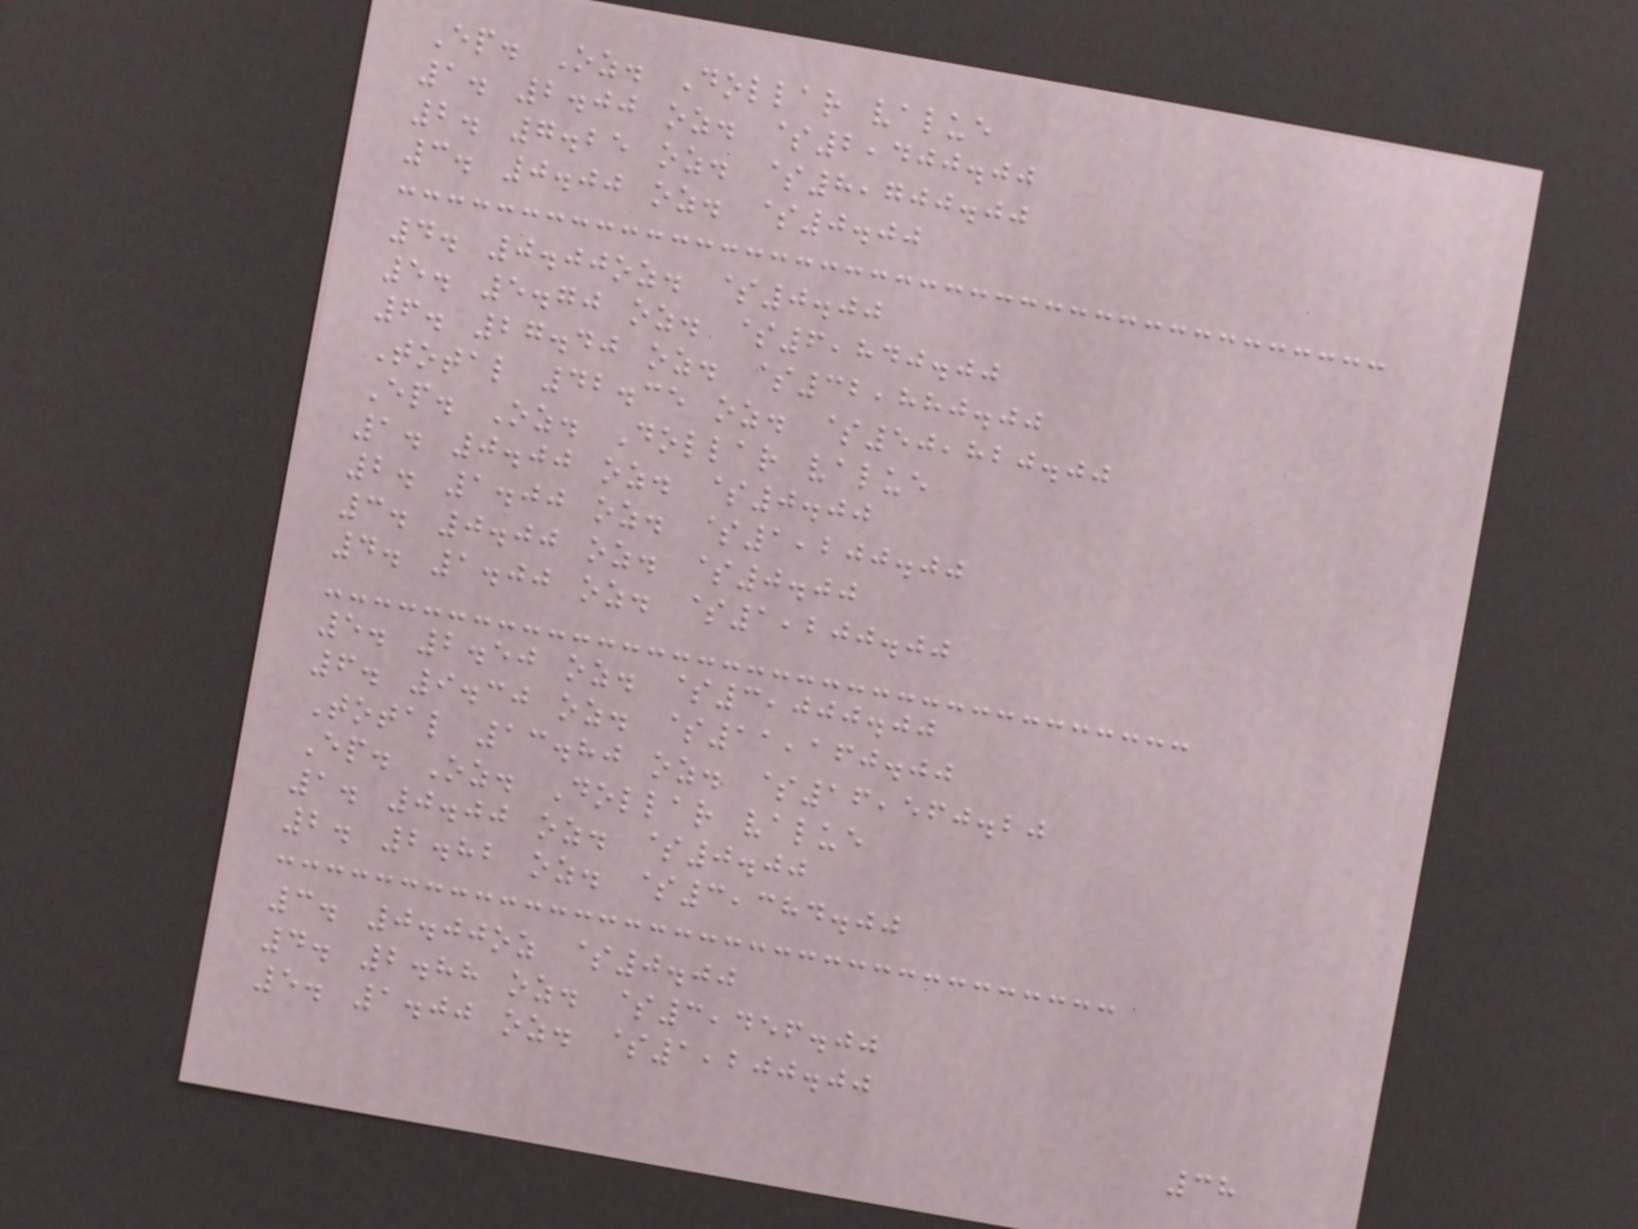Ep. Oz. Dollar value
1. 2.00 oz. $2,400.00
2. 7.25 oz. $8,700.00
3. 0.00 oz. $0.00
4. 0.00oz. $0.00
5. 5.70 oz. $6,840.00
6. 27.40 oz. $32,880.00
Total 42.35 oz. $50,820.00
Ep. Oz. Dollar value
1. 0.00 oz. $0.00
2. 1.00 oz. $1,200.00
3. 0.00 oz. $0.00
4. 1.00 oz. $1,200.00
5. 2.50 oz. $3,000.00
6. 9.30 oz. $11,160.00
Total 13.80 oz. $16,560.20
Ep. Oz. Dollar value
1. 0.00 oz. $0.00
2. 2.82 oz. $3,384.00
3. 0.00oz $0.00
4. 2.88 oz. $3,456.00
5. 1.00 oz. $1,200.00
38
